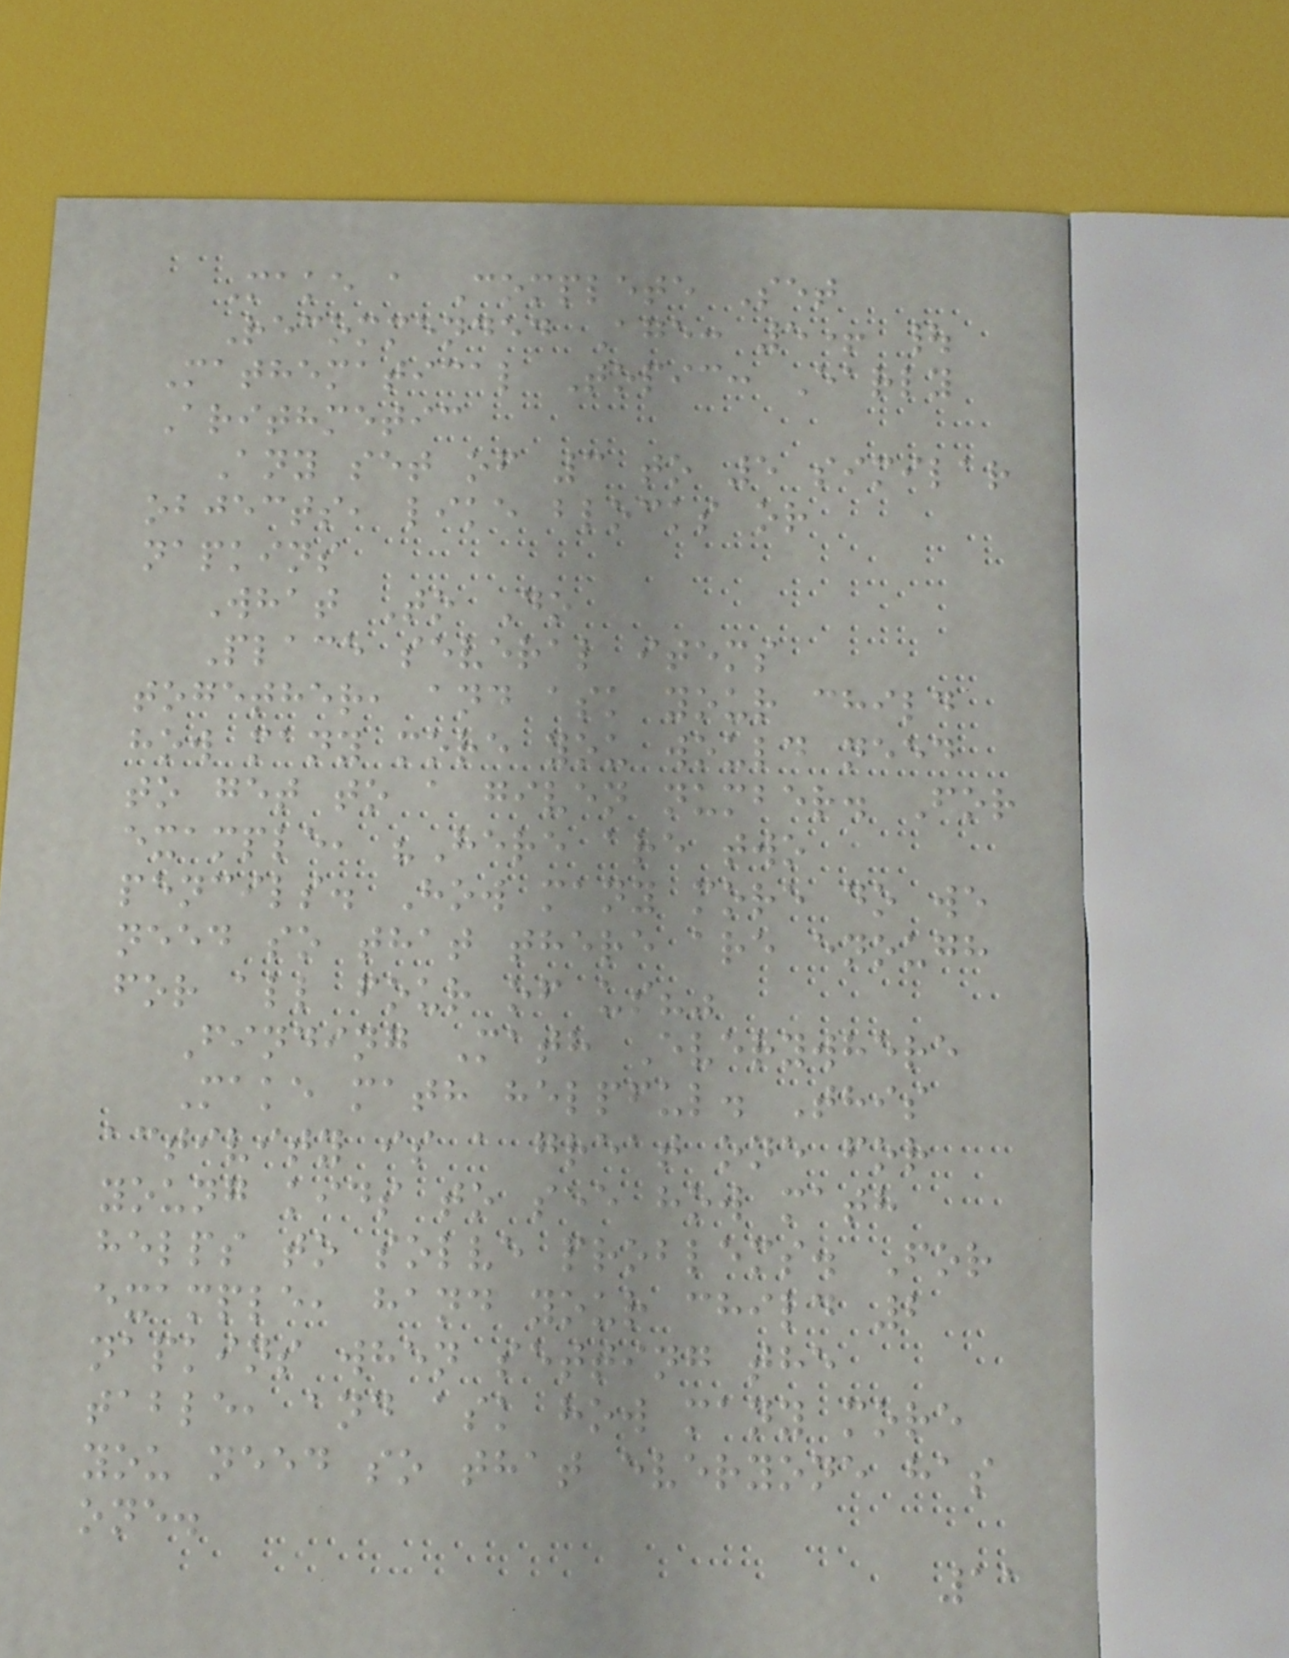Make a Complete Set
Recommended Age: 5+ |
Mathematical Topic: Early
Arithmetic
Any set of 3 to 5 similar
objects, like blocks or
napkins
What To Do
Place several items
together, and ask your child
how many more you would need
to get to a given number. For
example, "Here are two
pencils. How many more do we
need so that there are enough
for all four of us?"
Finding Math Everywhere
Make math helpful. This
activity is a great one for
young kids to see how math
helps to solve problems. For
example, hand your child 2
napkins when setting the
table, and ask how many more
you need so that everyone has
one.
11
